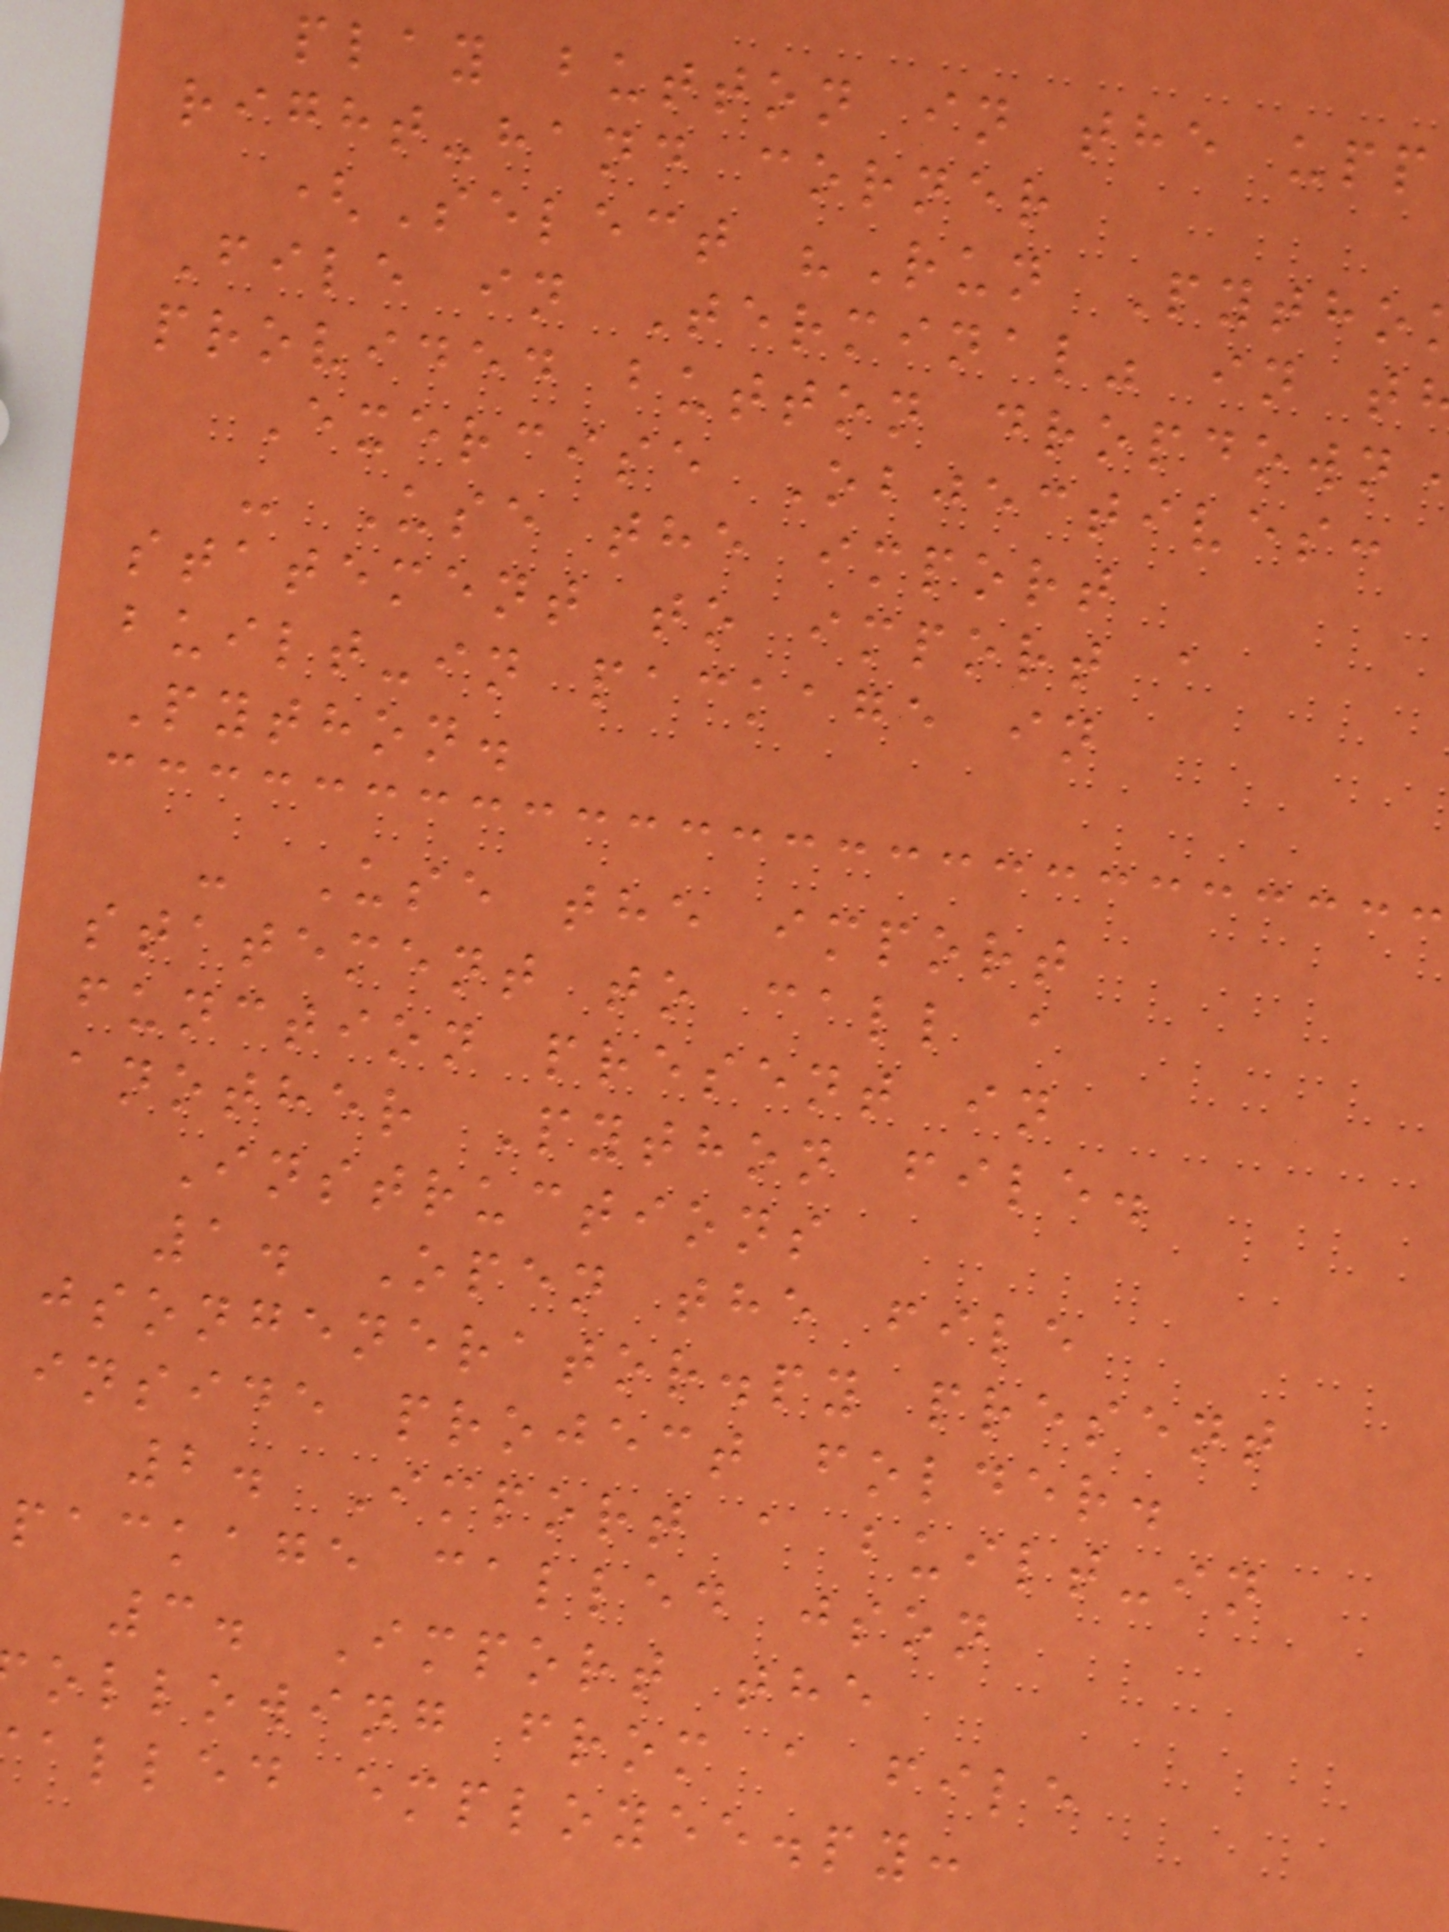play button in the upp
right-hand corner
(Select "Run Pytho
File in Terminal" in t
provided button dropdown
Exercise Objectives:
- Use the import
statement to import a
built-in package in
Python.
- Use the import
statement to call a
function present in
another Python file.
Instructions
1. Open the file
jsongenerator.py present
inside project folder.
2. Import a built-in
package called json
3. Import the
ollowing from a file
alled employee.py:
